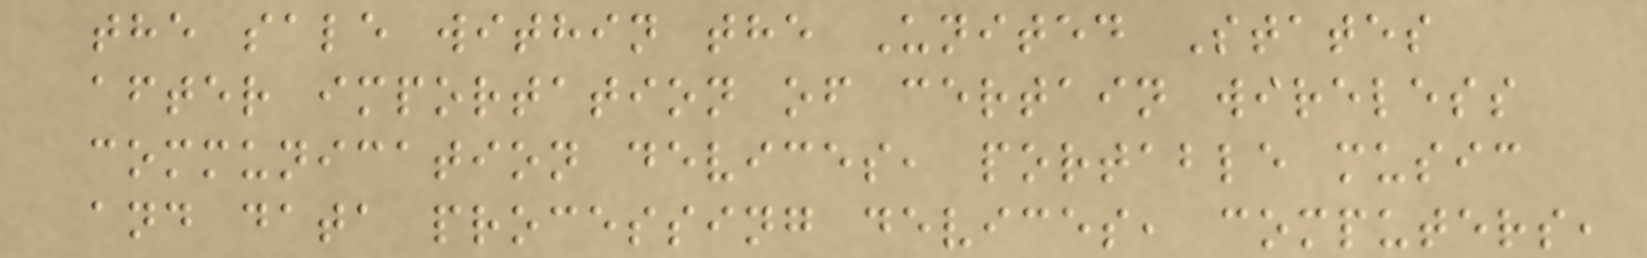the sale within the United States
after importation of certain wireless
communication devices, portable music
and data processing devices, computers,
